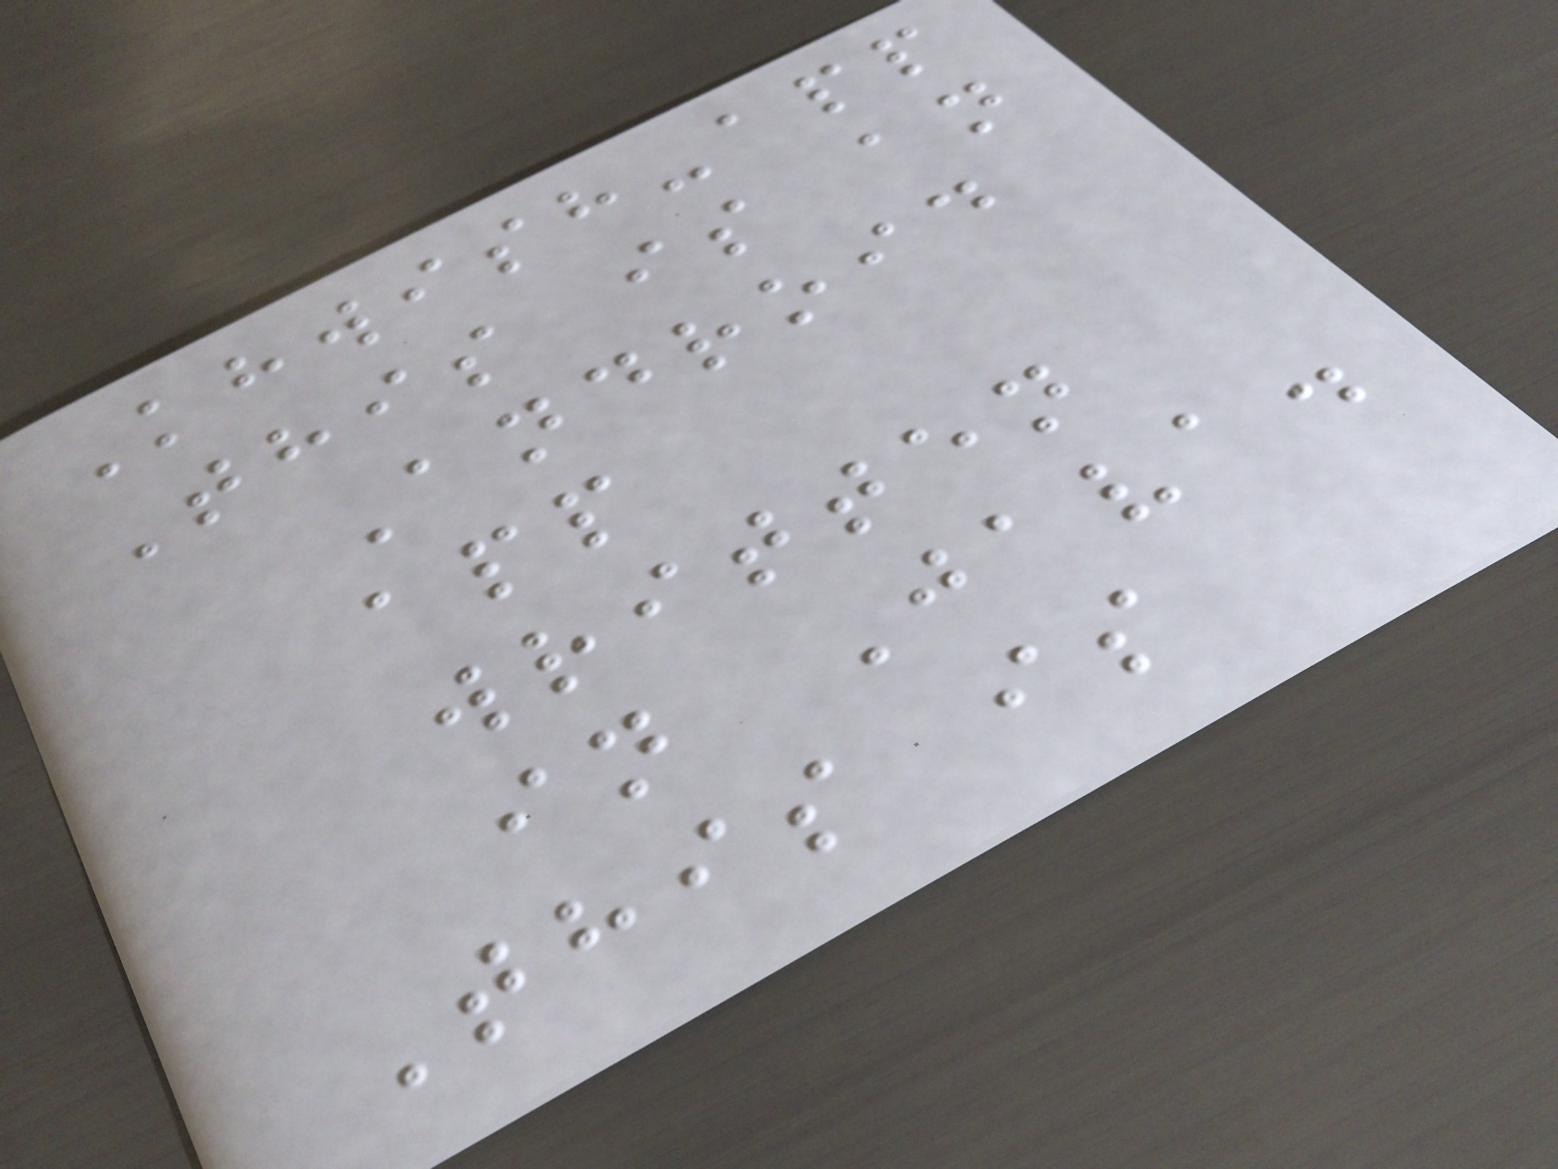Khwish-app
This is an
Android
app
written
in Java.
This is
